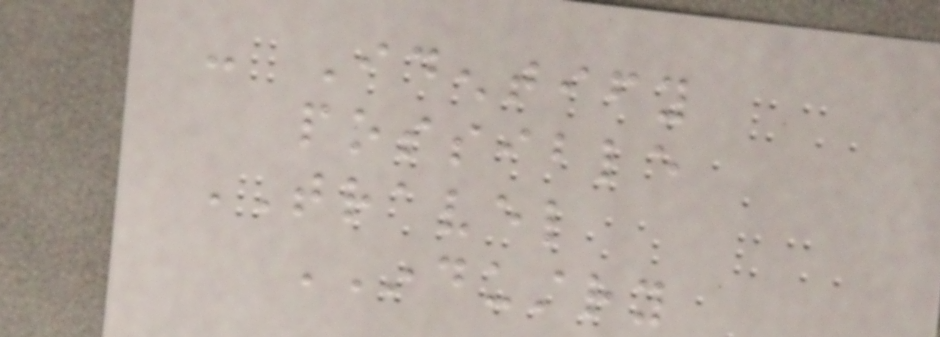- Identify
possible
TRAVEL
INDUSTRY
